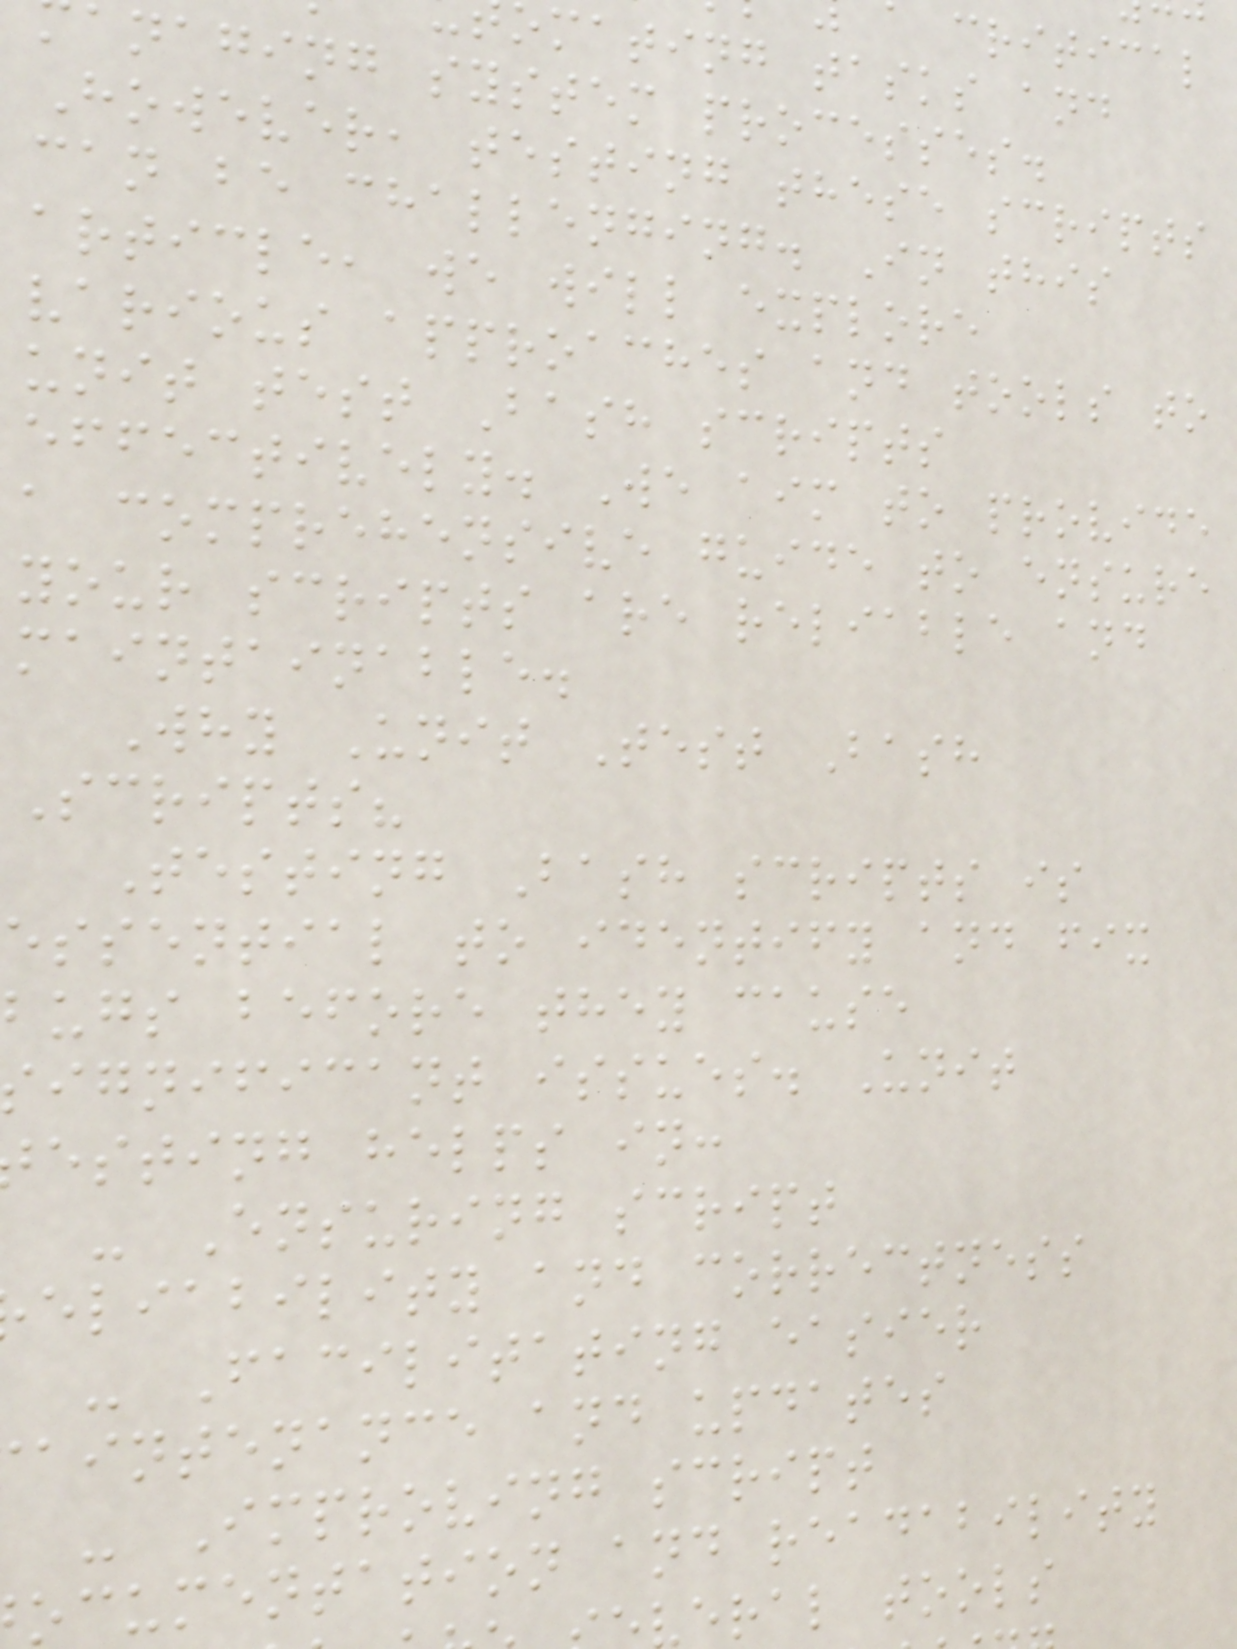critical
mating tasks and
anaging system processes.
However, testing these scripts
can be challenging. In this
article, we will explore
various approaches and tools to
unit test Bash scripts
effectively. We aim to provide
a comprehensive guide to ensure
your scripts are reliable and
maintainable.
Why Unit Test Bash
Scripts?
Testing Bash scripts is
essential to identify and fix
bugs before they cause
ignificant issues. Unit
esting helps in:
- Ensuring script
eliability and correctness
- Facilitating easier
aintenance and updates
- Improving script
ocumentation and readability
eral tools
